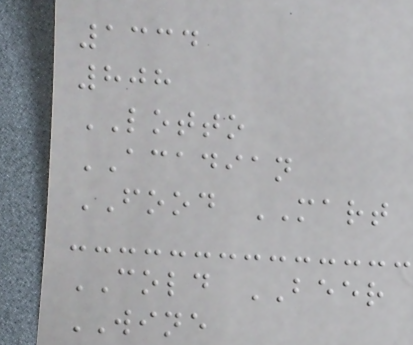1334
808
LOTTO
ACADIAN
FOOD MART
COLD BEER
WINE
